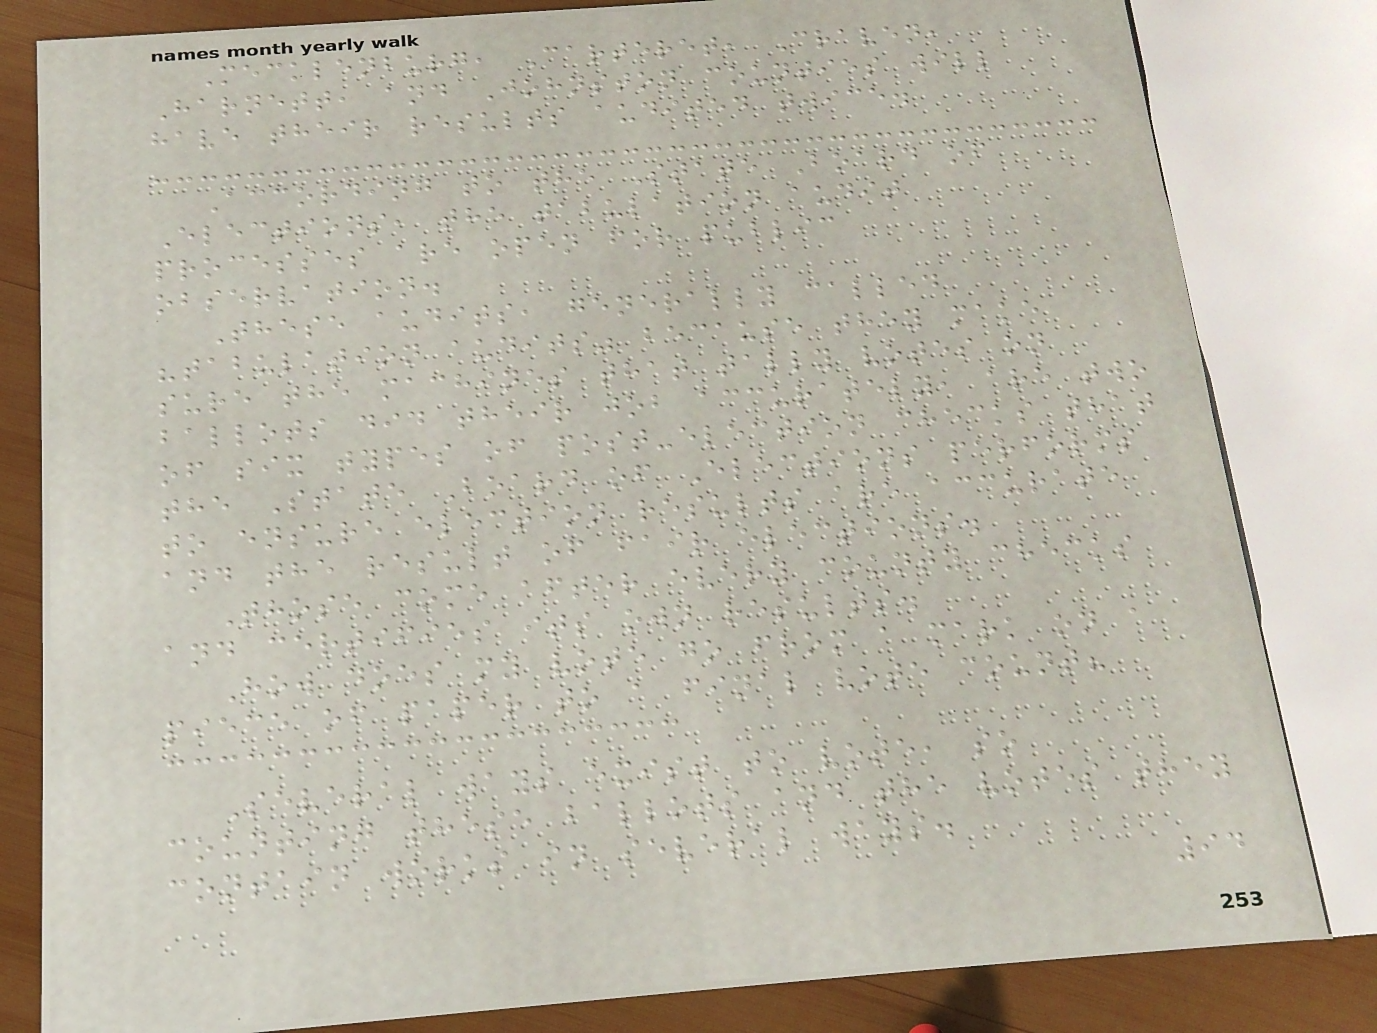Mecklenburg, Carteret, Craven,
Harnett, and Johnston counties will
have their results audited twice.
According to the State Board of
Elections, the tabulation audit
processes are open for public
observation.
These audits, generally called
"tabulation audits" because they make
sure the machines that tally votes on
ballots did their job accurately, are two
of six types of post-election checks that
the State Board of Elections performs
to ensure election results are accurate
and the result of fair elections.
Those come after every county checks
and certifies its own results.
How does my vote go from a mark on a
piece of paper to a final vote count?
Several ways exist to vote, so
counting these ballots and the votes they
contain works in several ways.
94
